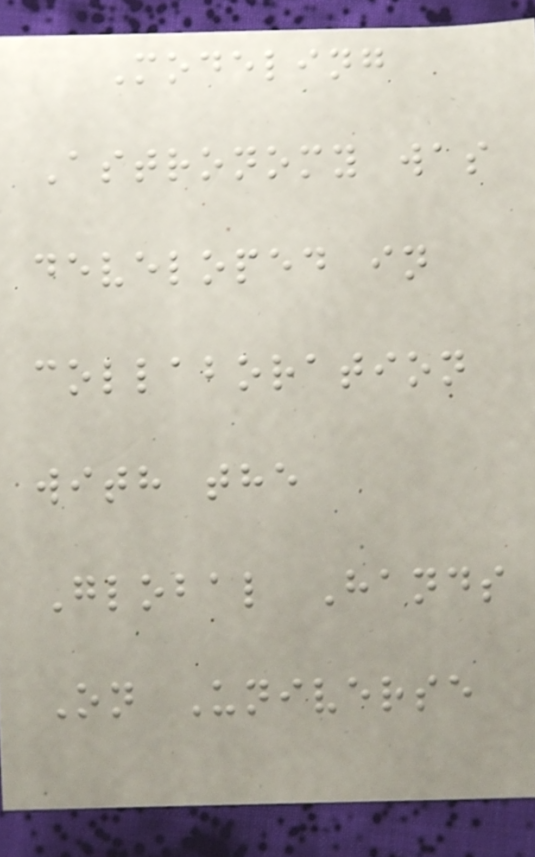Modeling
Astronomy was
developed in
collaboration
with the
Global Hands
On Universe
